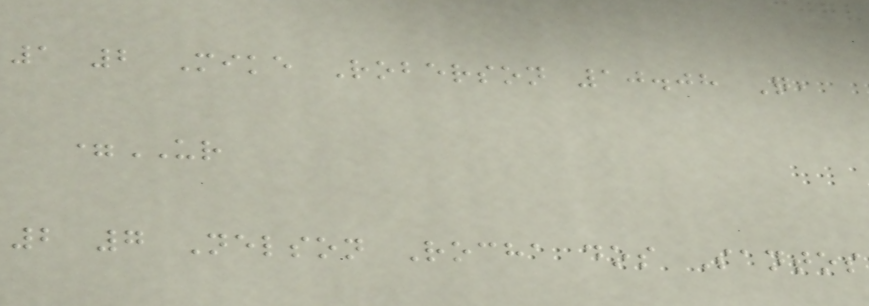1 2 Mike Roberson 10.08 Q,
=UR
2 7 Nelson Rocha dos Santos
